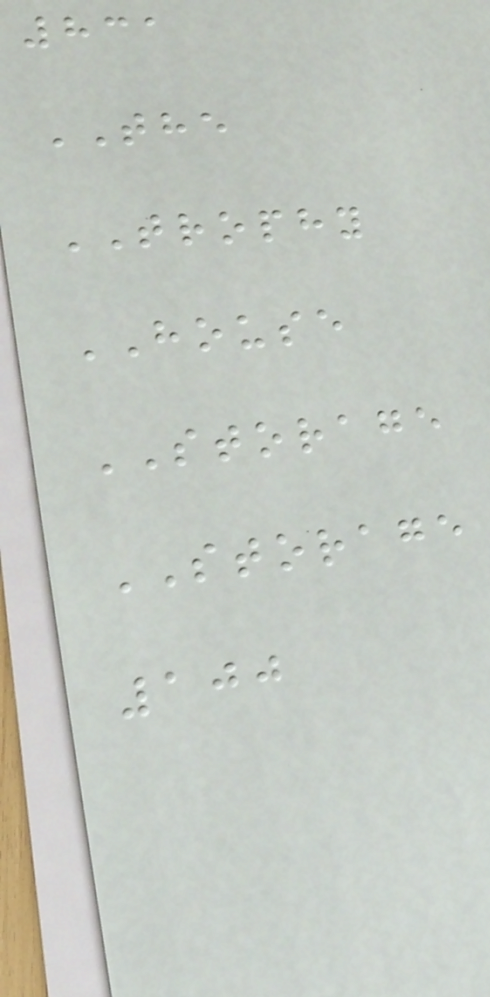831
THE
TROPHY
HOUSE
STORAGE
STORAGE
100
